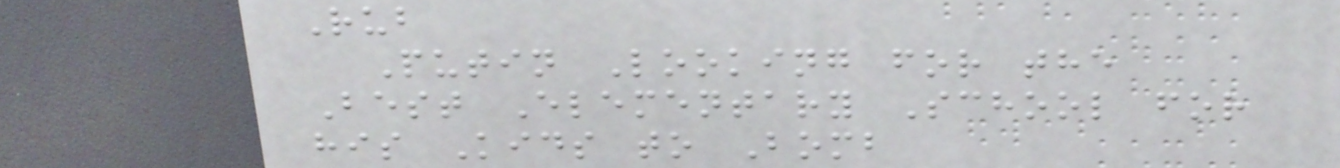Rub
Putin Looking for the
Best Elementary School for
his Kids to Bomb
